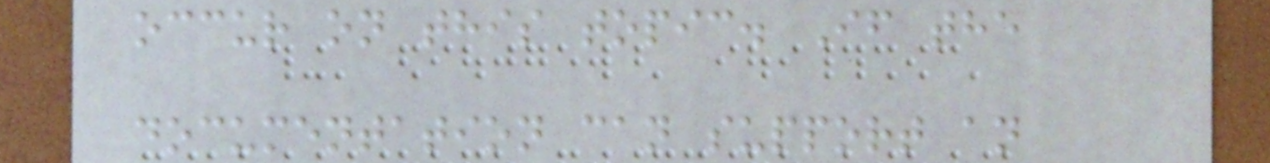occur on this topic. If the
documentation can support an
